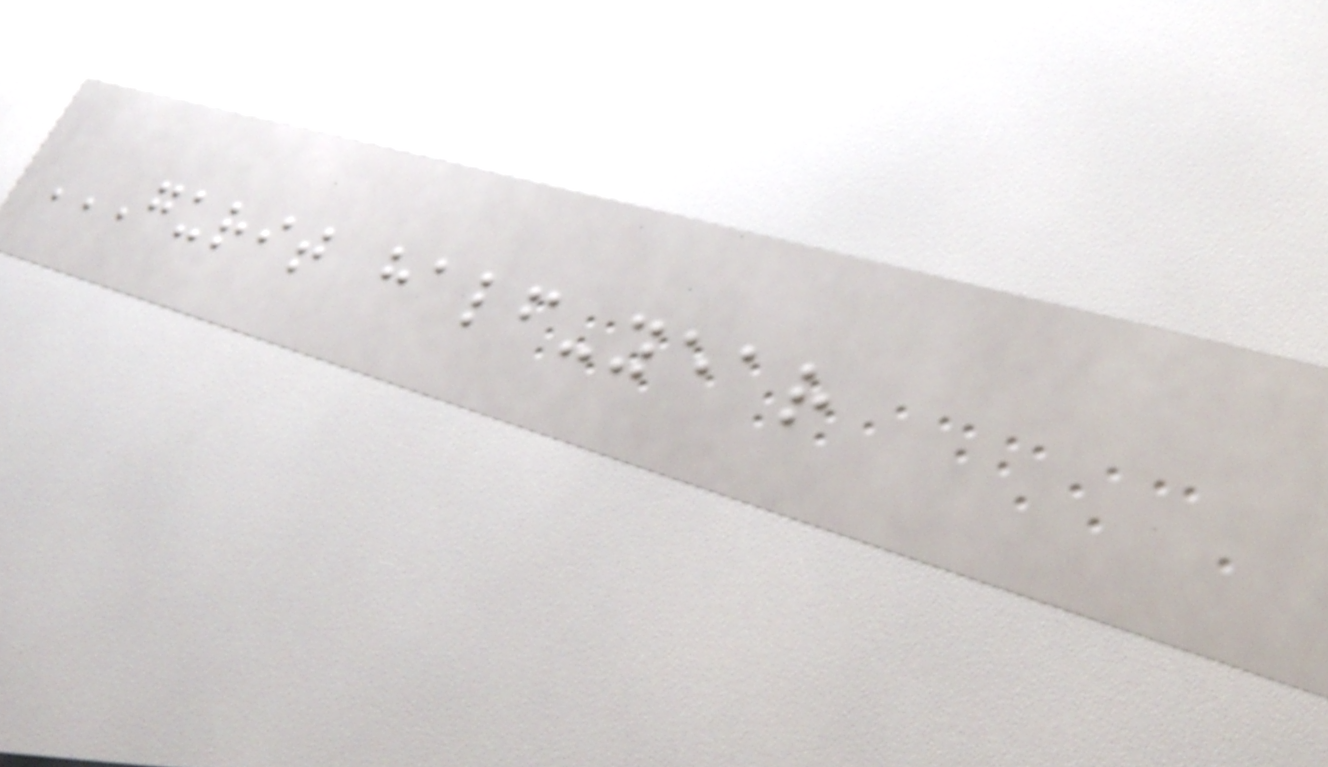GURIT HALF-YEAR
